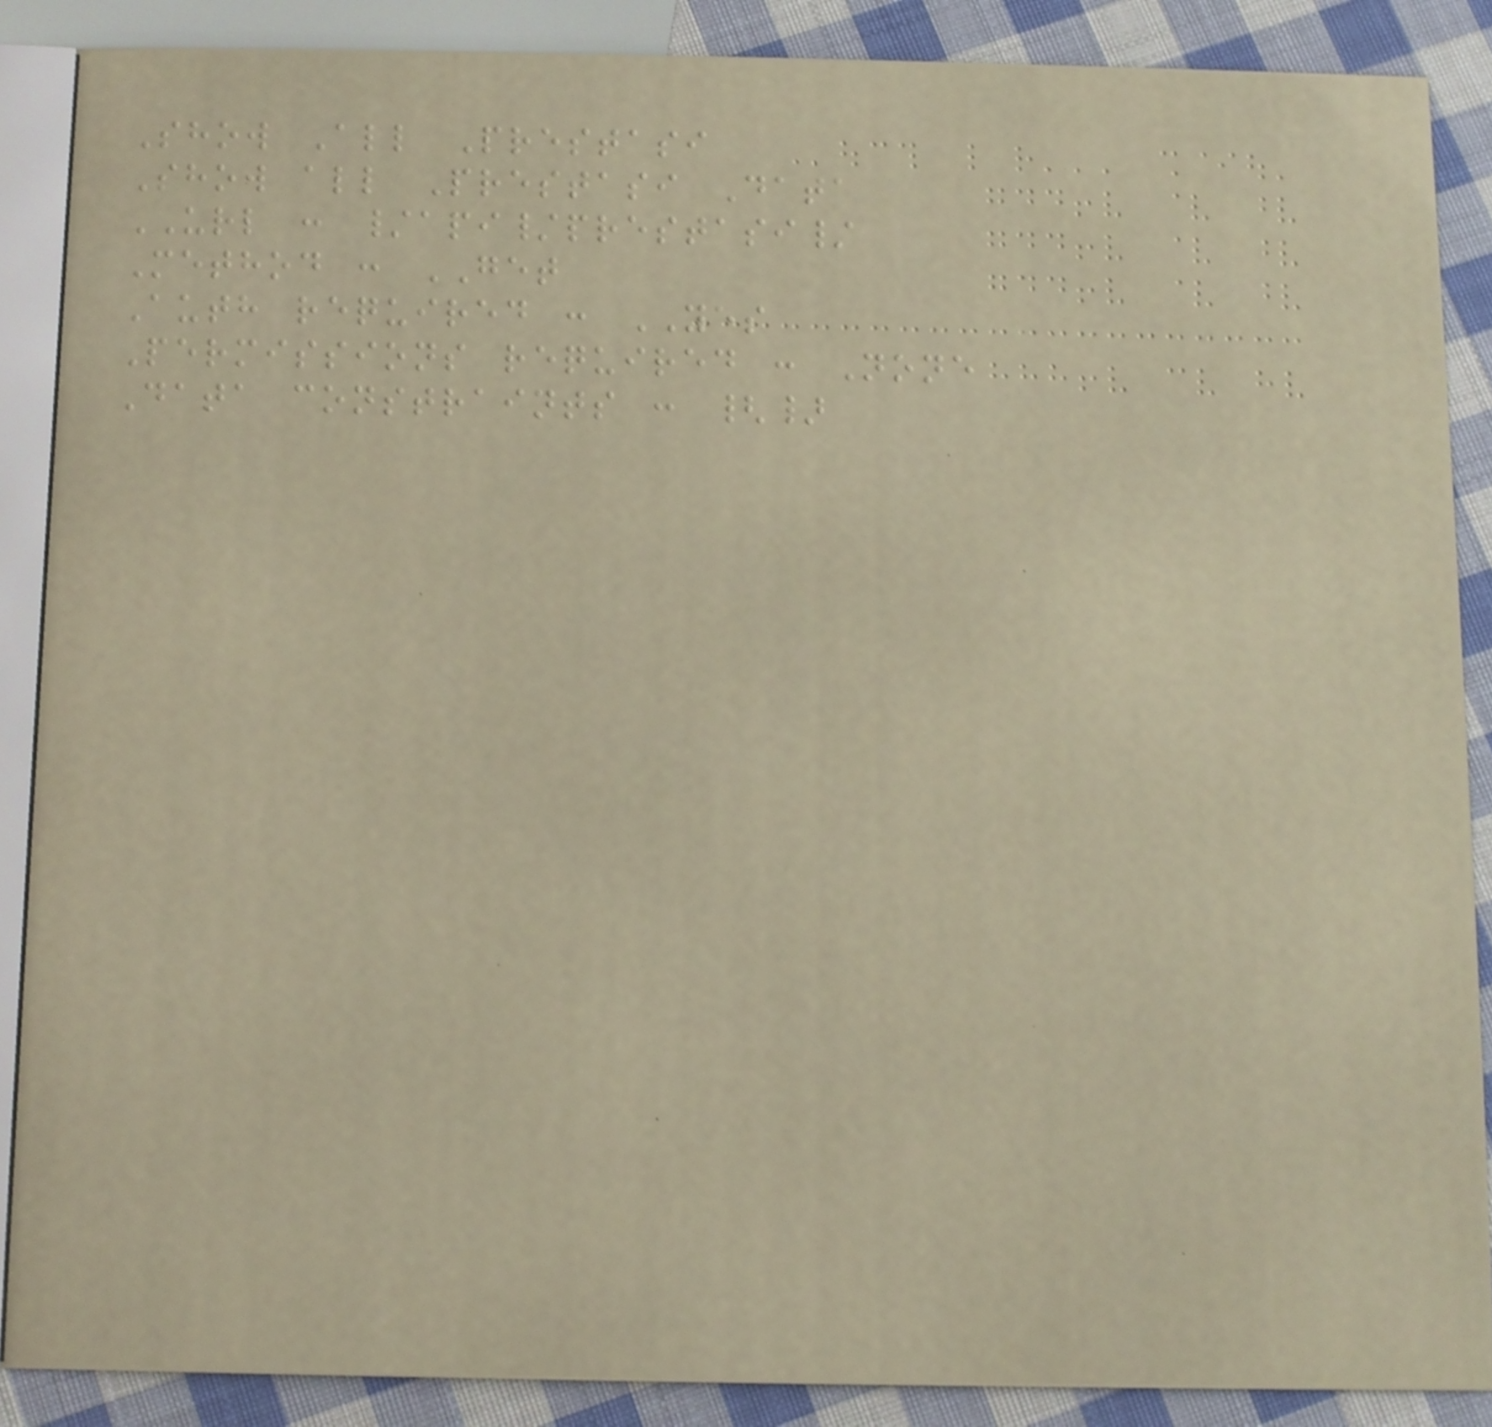Show All Prestasi
Show all Prestasi Data
URL : /api/prestasi/
Method : GET
Auth required : YES
Permissions required : None
Data constraints : {}
